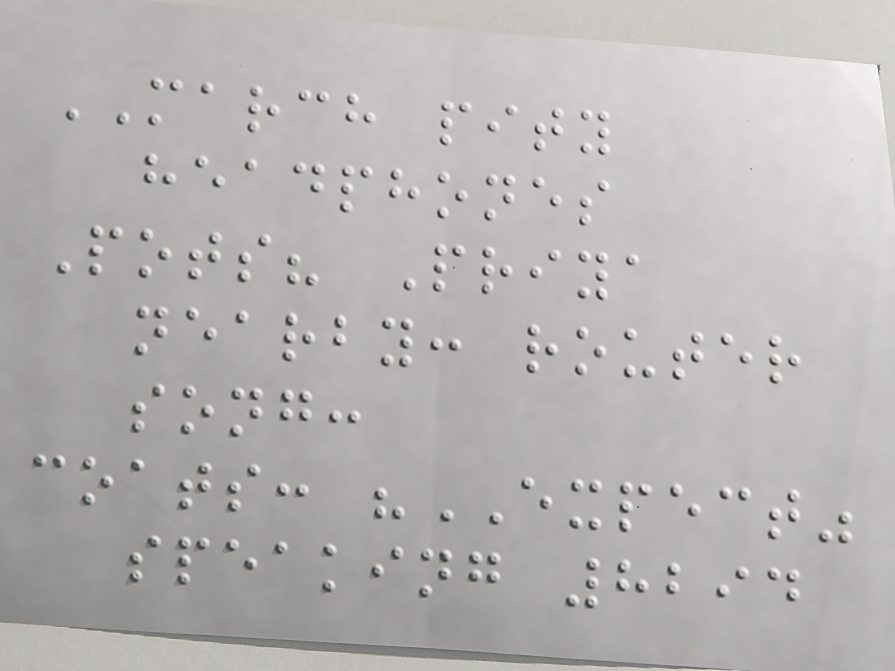MARCH pity
headphones
Pots? Priya
nearby: router
song:
coats: "EXPECT"
speaking 8294
